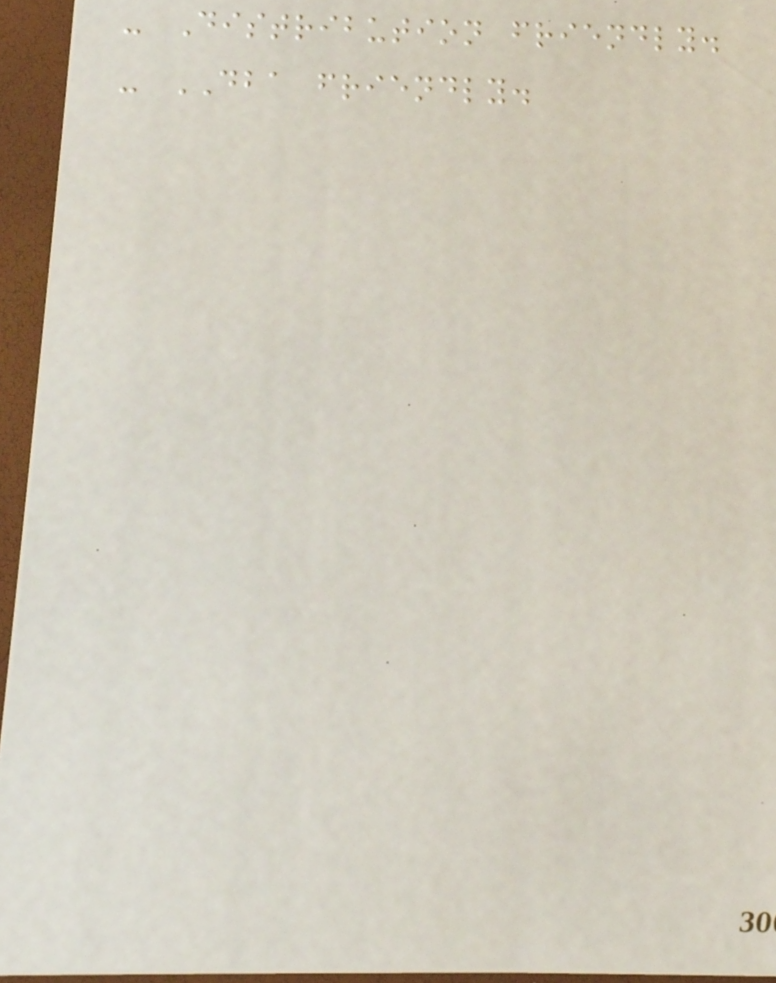- Distribution friendly.
- DBA friendly.
